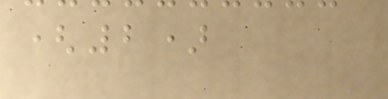(2)
